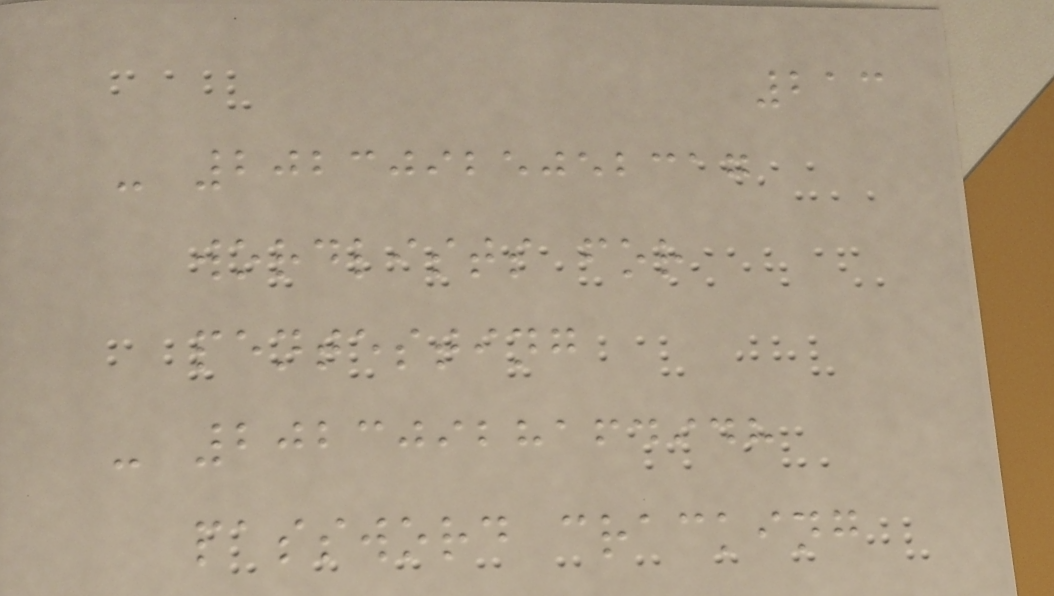213
- 20230925052317
wordlists for
pentesting
- 20230928164948
password cracking
